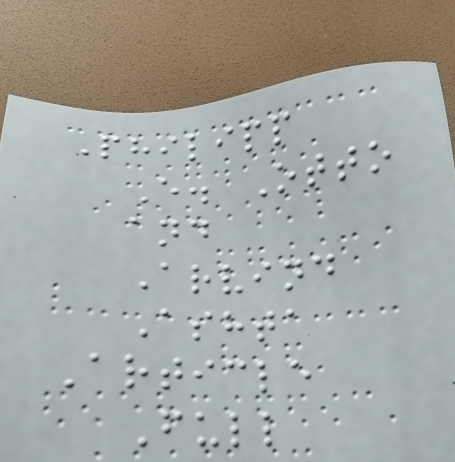Philipp
E. Otto
and
Arvind
Ashta
Article
Full
